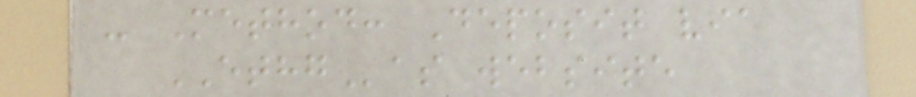- Method: Deposit via
ETHGas website
